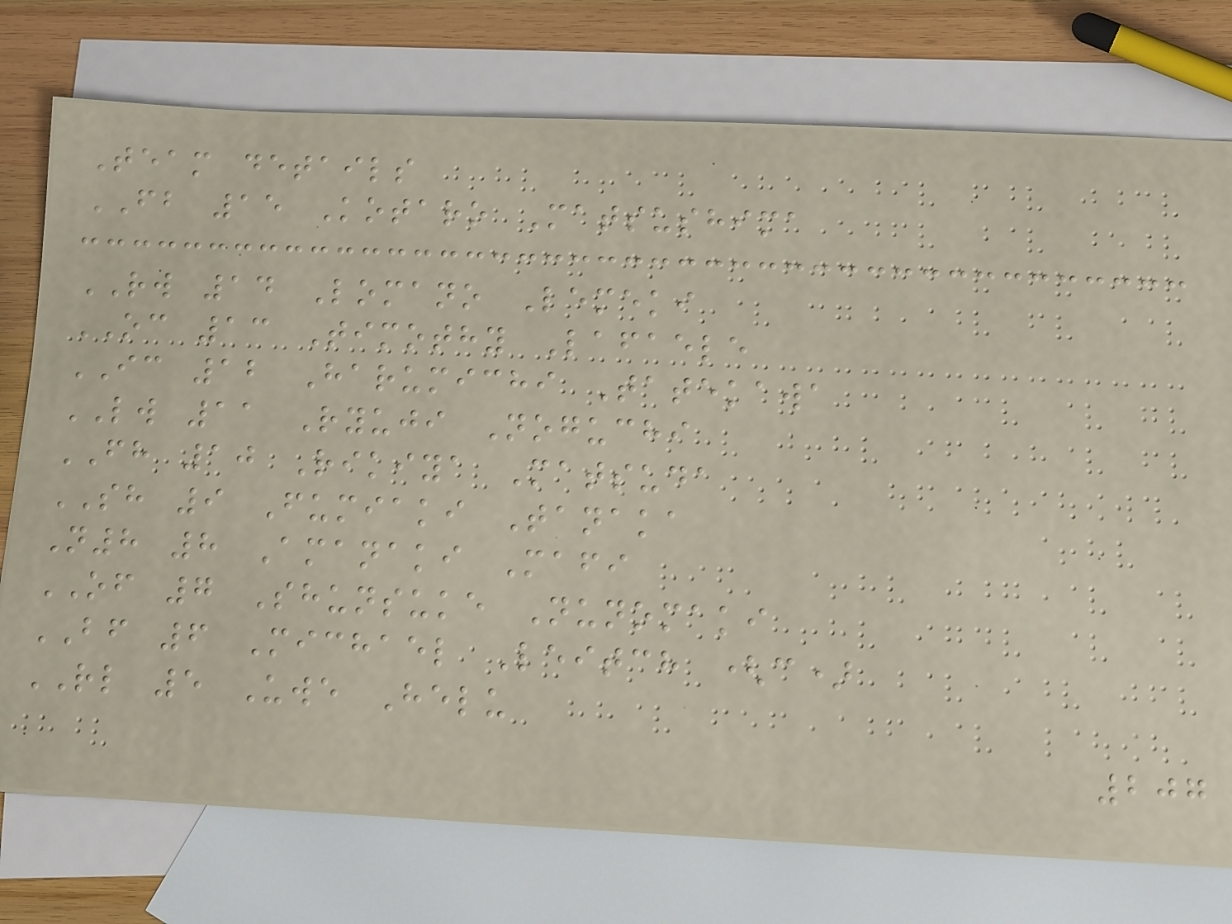Team details
FB 15 Kotaro Matsushima
RW 14 Lomano Lemeki
OC 13 Timothy Lafaele
IC 12 Harumichi Tatekawa
LW 11 Ryuji Noguchi
FH 10 Rikiya Matsuda
SH 9 Fumiaki Tanaka
N8 8 Amanaki Mafi
OF 7 Shunsuke Nunomaki
BF 6 Michael Leitch (c)
RL 5 Uwe Helu
207
